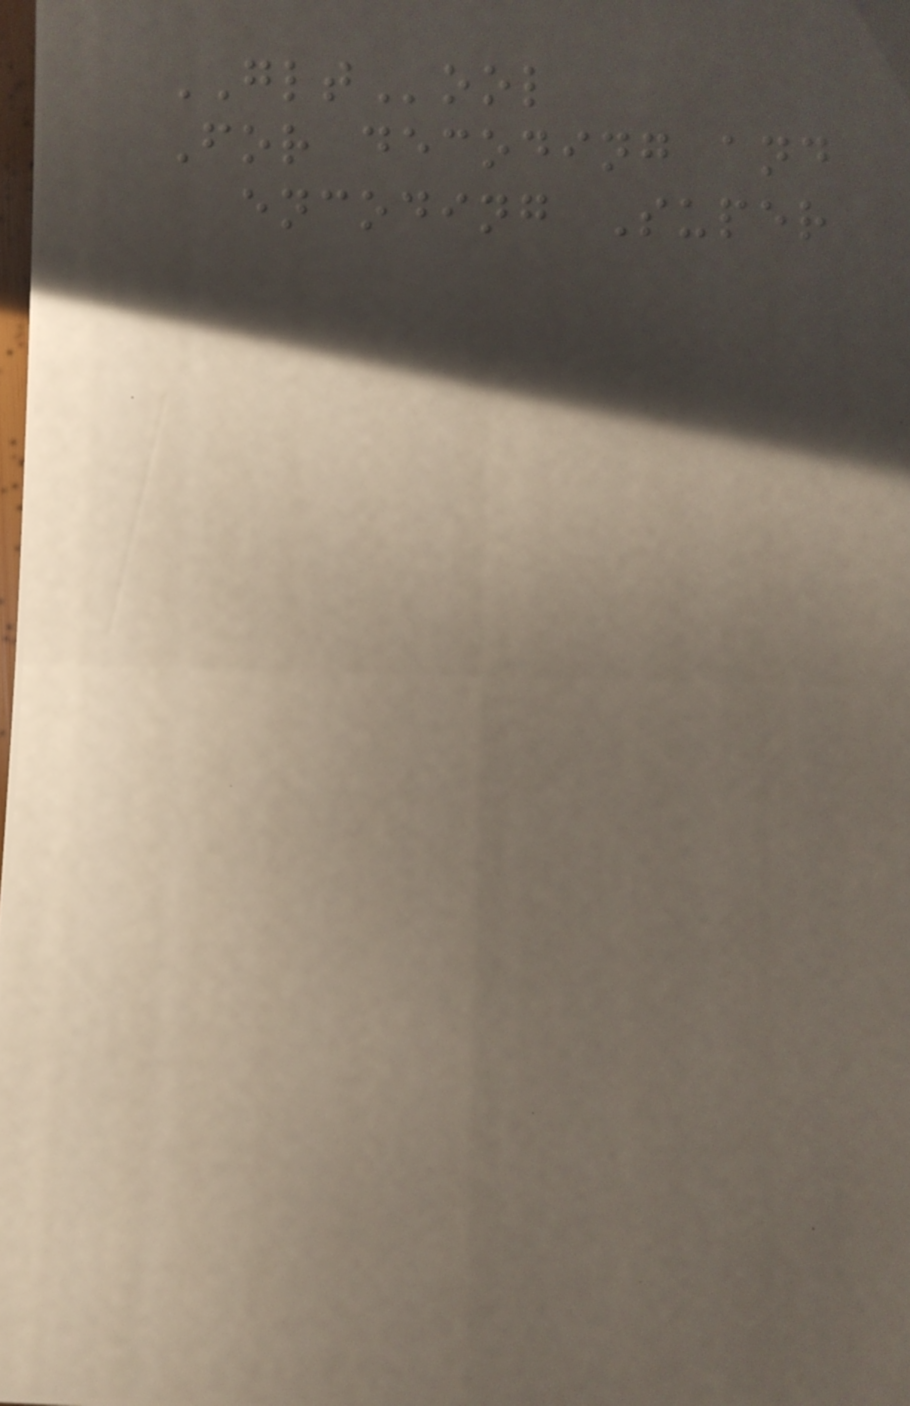GLTool
For decoding and
encoding Super
